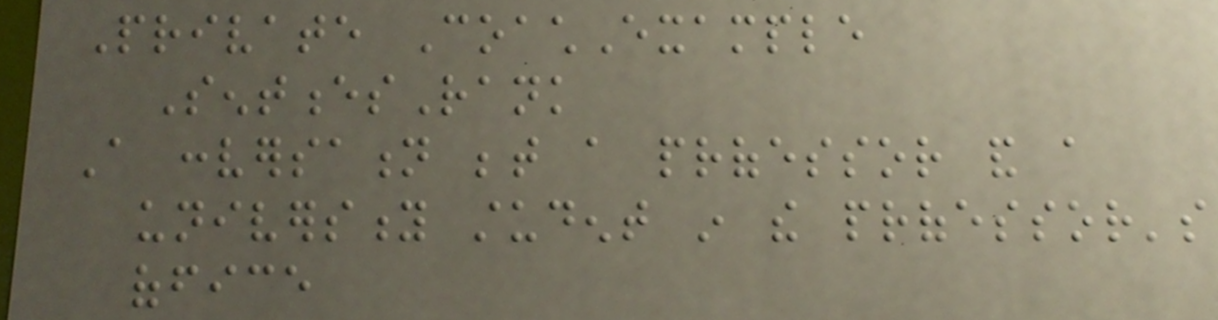Private CoachExample
SentencesRank
A conversation between a professor and a
university student in the professor's
office
